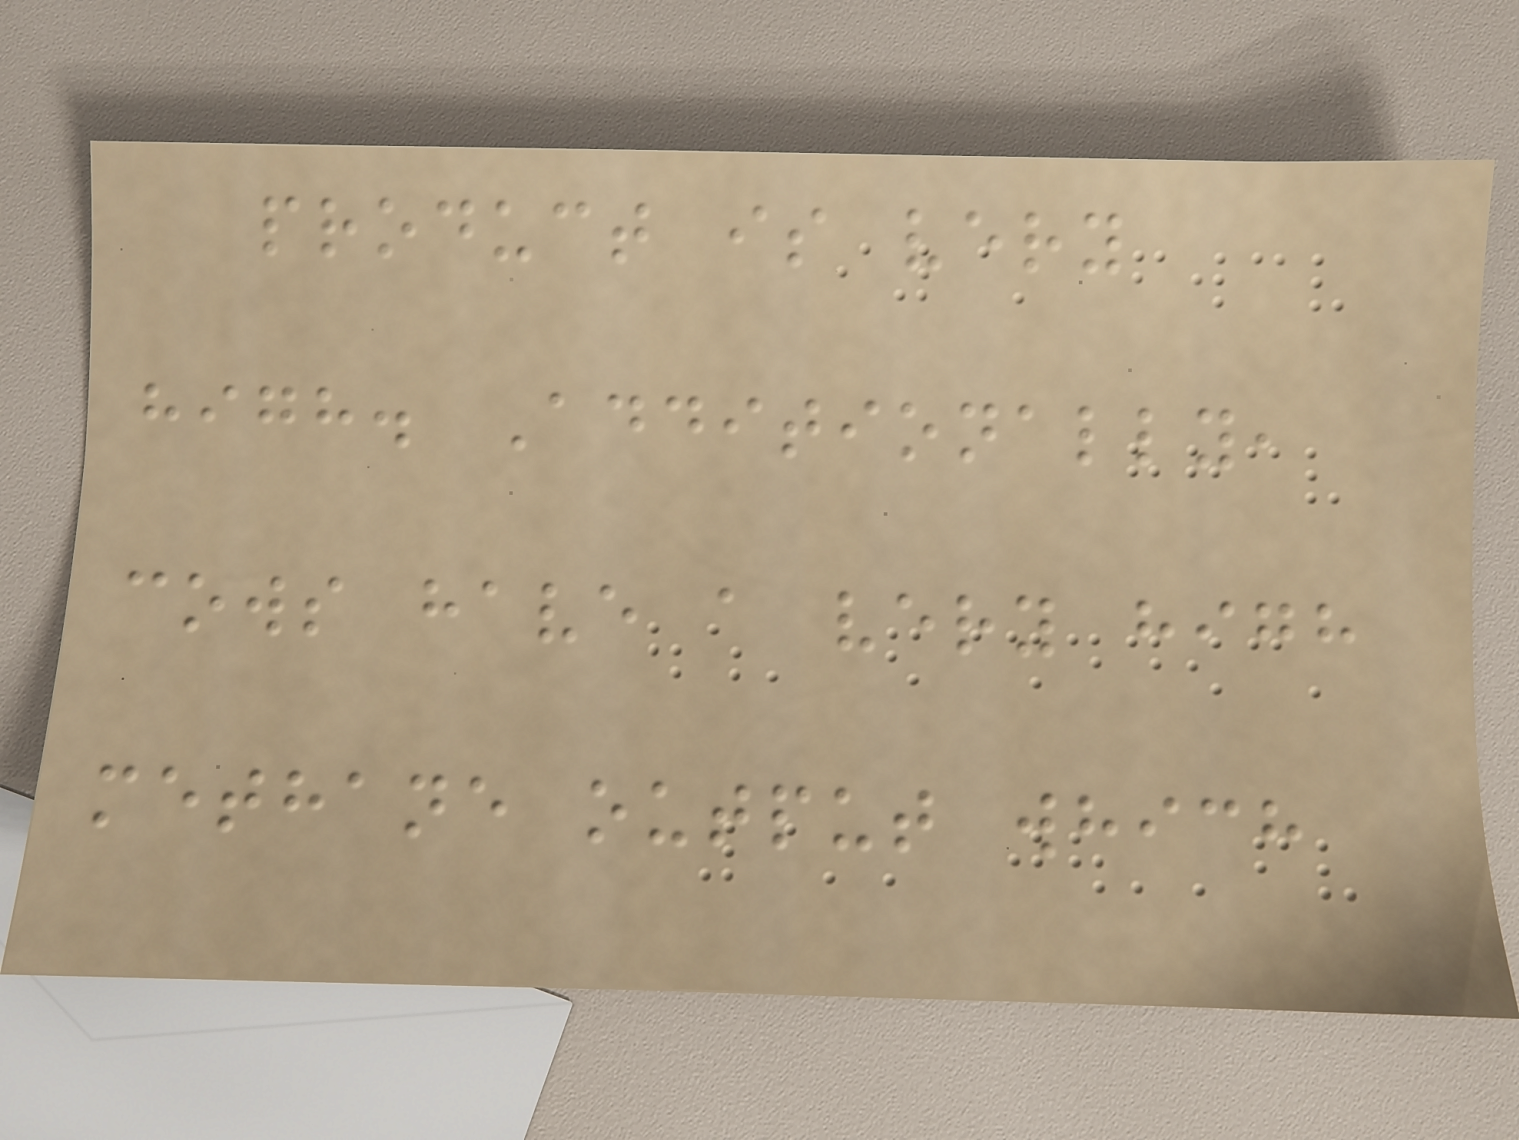product is very
high. Additionally,
cows have a very high
methane output which
